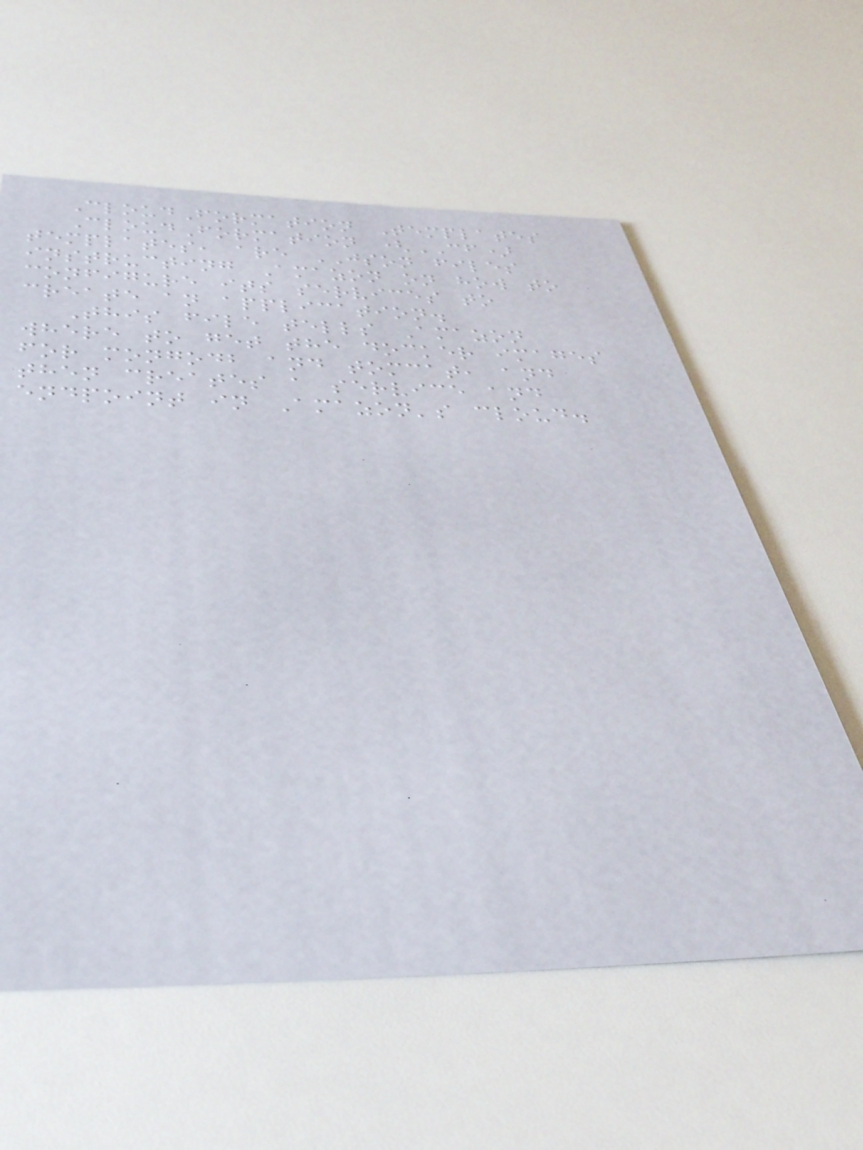CloudFormation Templates
CloudFormation (CF)
templates, are JSON files
instructing Amazon on how to
configure its services to
create an application.
This file tells Amazon
where to get the docker images
for mongodb and tomcat, and
then creates a service and
endpoint in Amazon's cloud.
